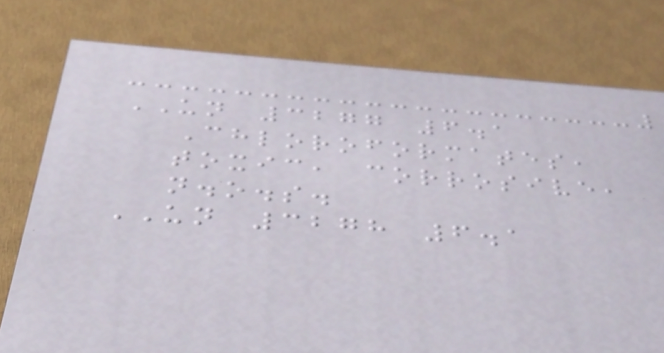UN 3277 6.1
Chloroformates,
toxic, corrosive,
n.o.s.
UN 3278 6.1
